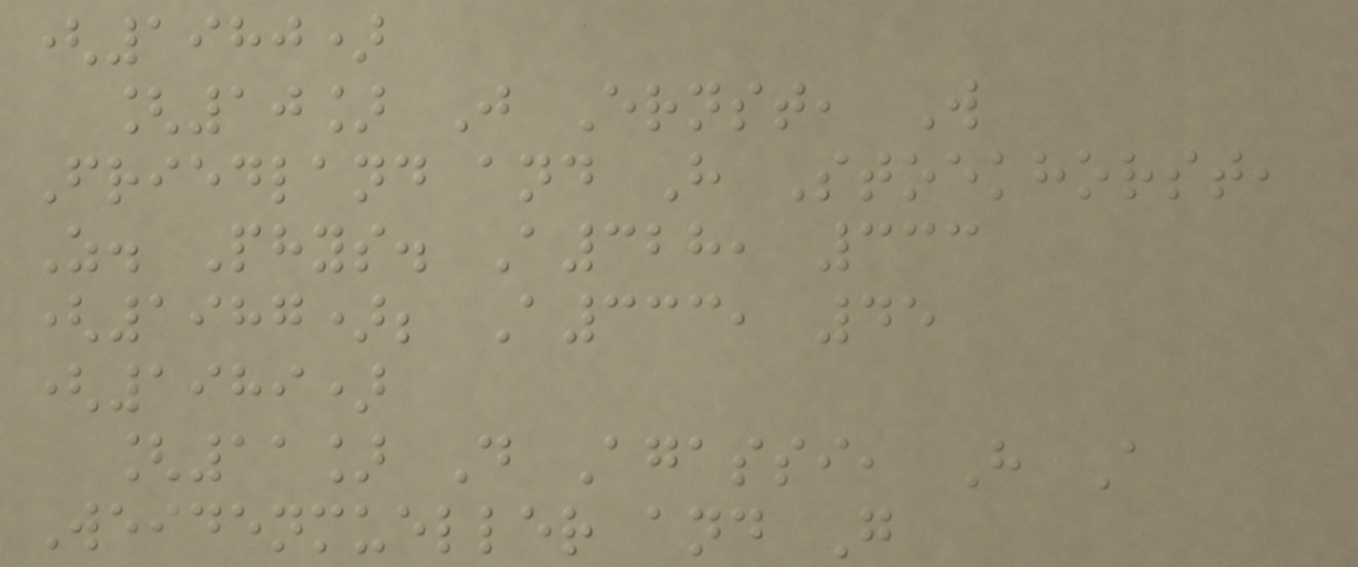(1980)
[10] J Ernst, W
Friedland and H Stoekhorst,
Z. Phys. A328, 333
(1987); A333, 45
(1989)
[11] D Agassi, H A
Weidenmueller and G
